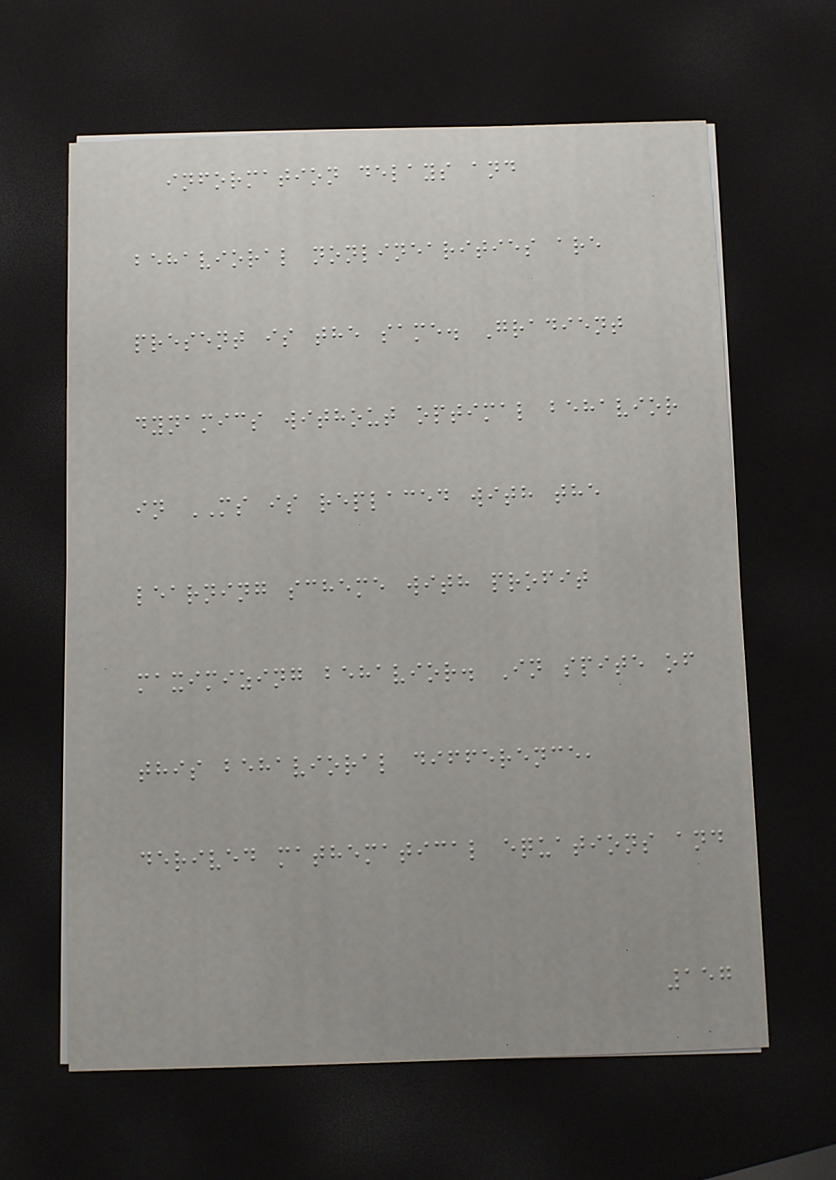information delays and
behavioral nonlinearities are
present is the same. Gradient
dynamics without optimal behavior
in MS is replaced with the
learning scheme with profit
maximizing behavior. In spite of
this behavioral difference,
derived mathematical equations and
157
